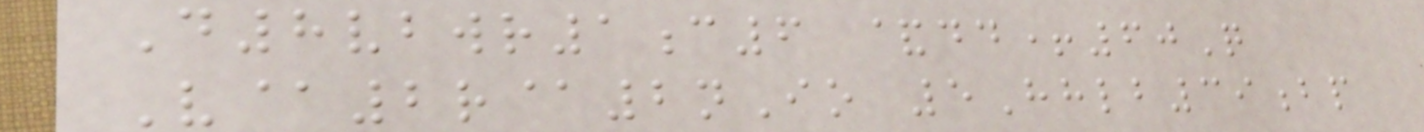D8vbwr1c6 &dd+60Q
V@2r@2nIo 5Hhlb39bp
